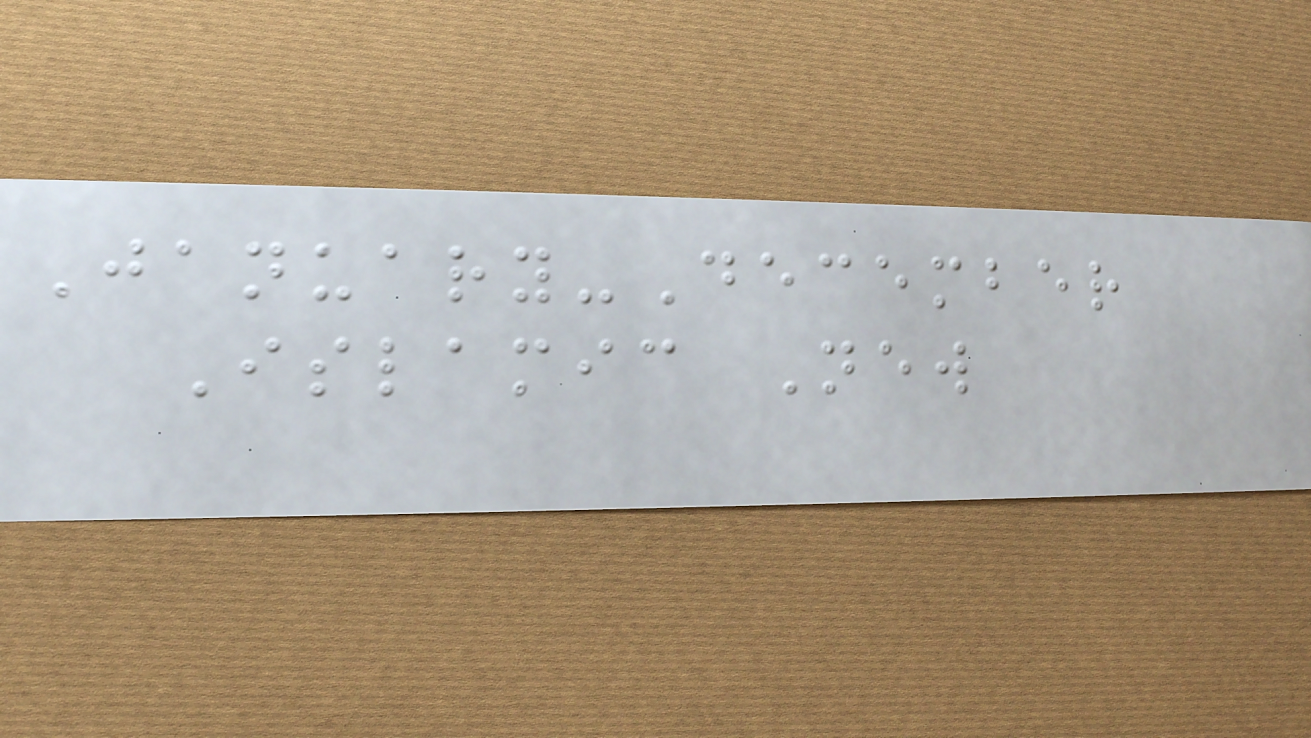January-December
Islamic New
